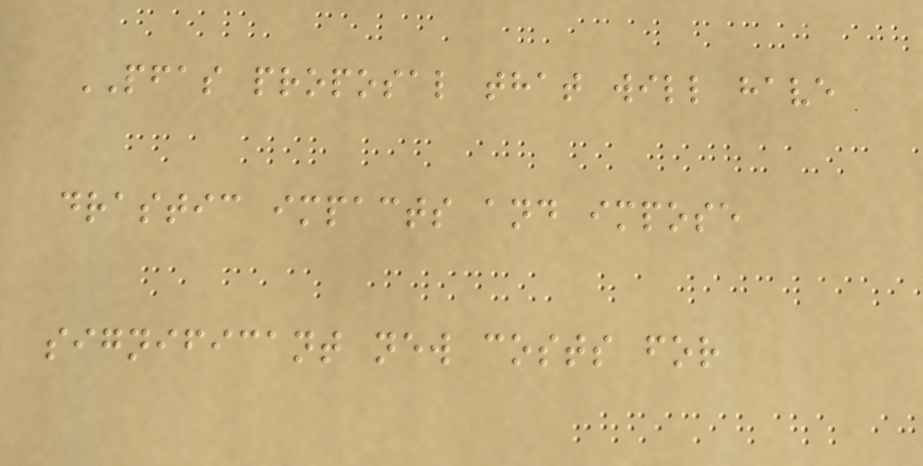PFAS proposal that will have
drastic impacts and impose
significant new costs for
